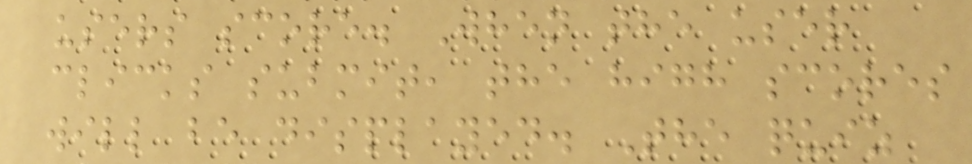users score. When the user
clicks submit, the high scores
will be displayed. The quiz
